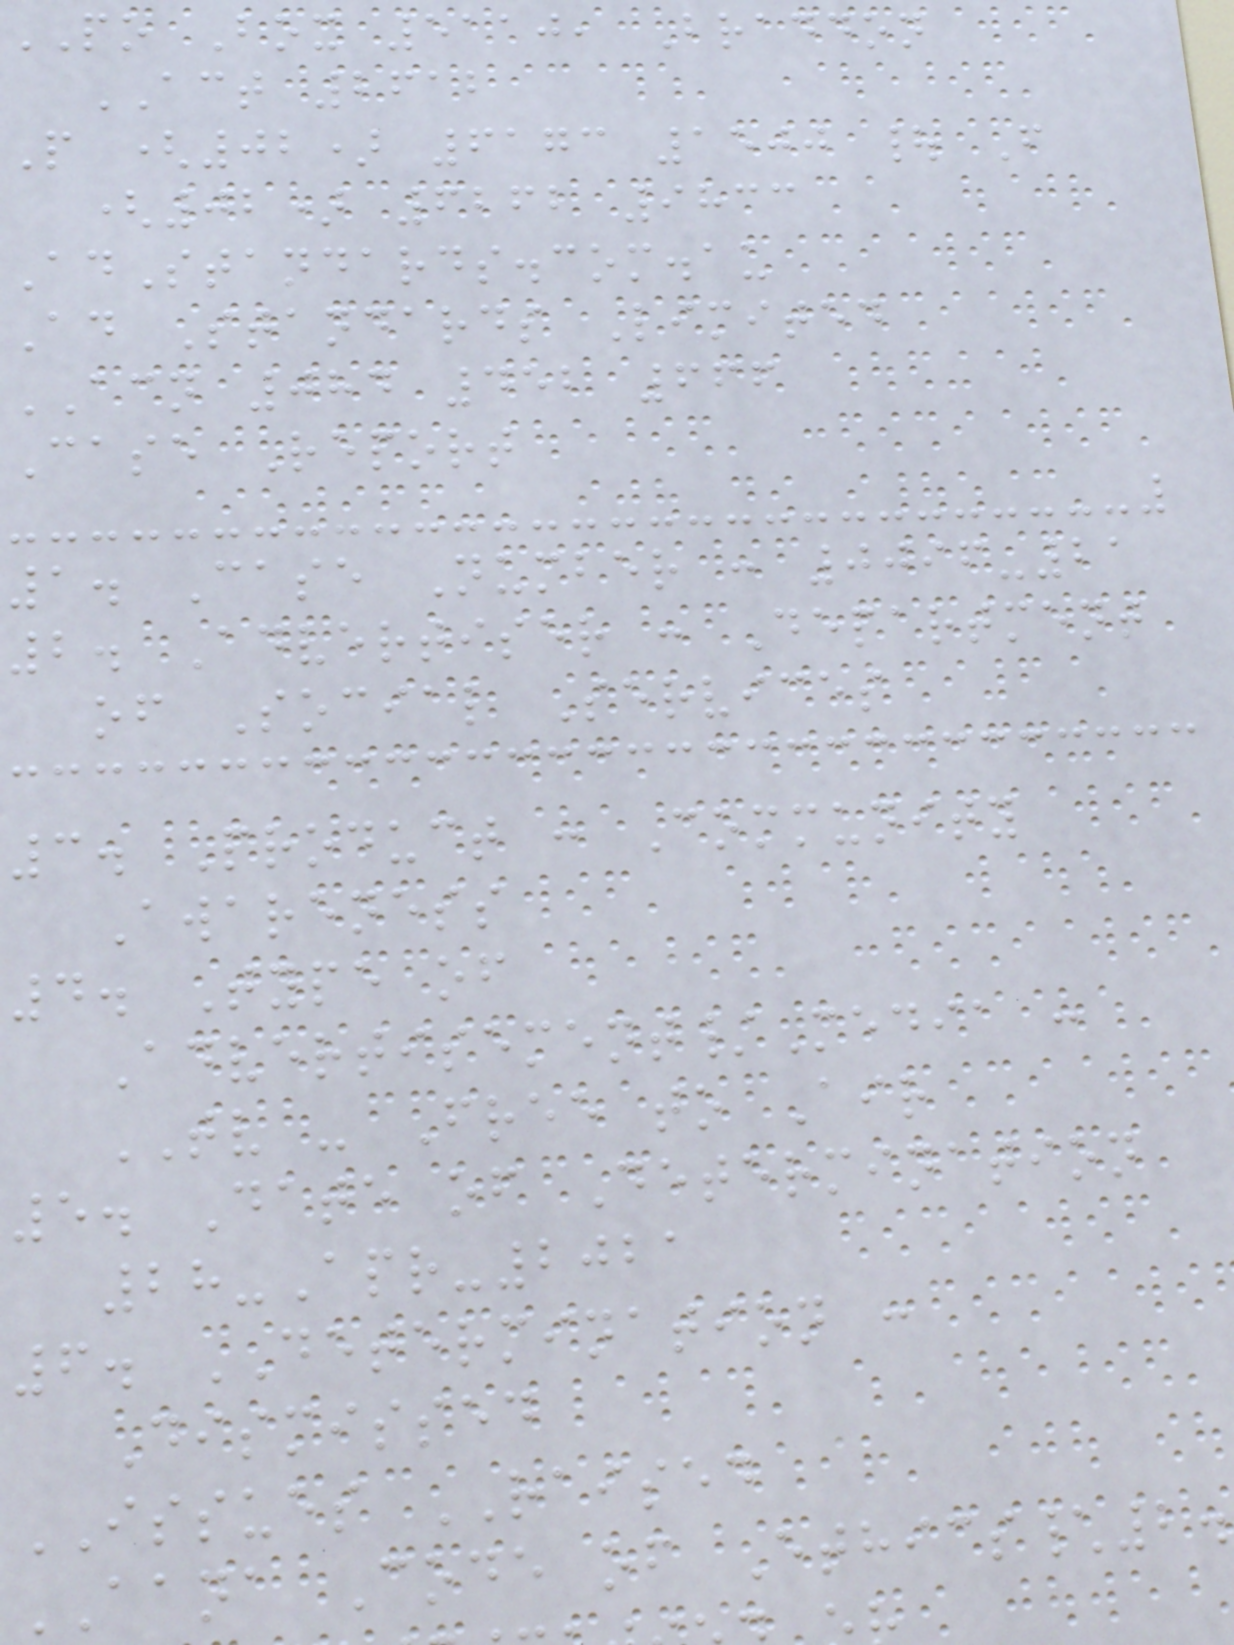PO Box 5110, Braddon
ACT 2612
P (02) 6173 1500 | F
(02) 6262 9833
AdStandards.com.au
Ad Standards Limited
ACN 084 452 666
Case Report
1. Case Number : 0096-21
2. Advertiser : Department
of Social Services
3. Product : Community
Awareness
4. Type of
Advertisement/Media :
TV - Free to Air
5. Date of Determination
28-Apr-2021
6. DETERMINATION :
Dismissed
ISSUES RAISED
AANA Code of Ethics\2.
